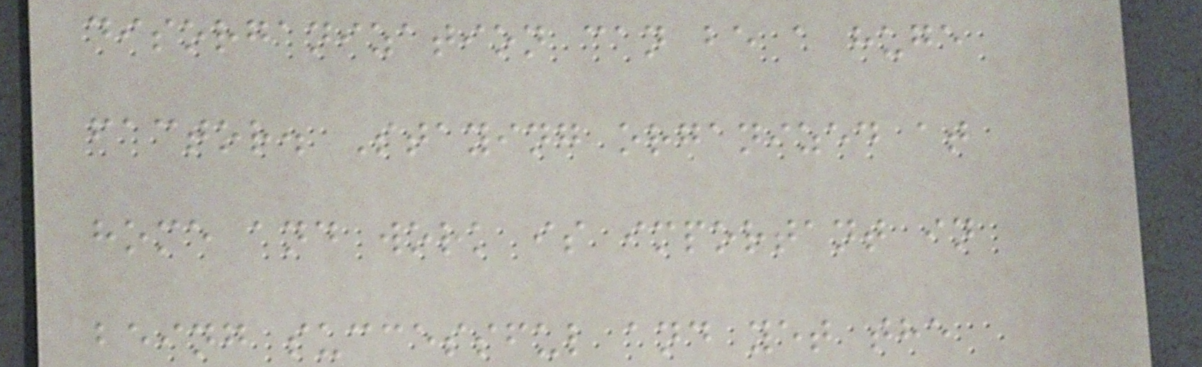disorganization can be a huge
factor. Staying organized at
home and work is important in
being successful and yet the
